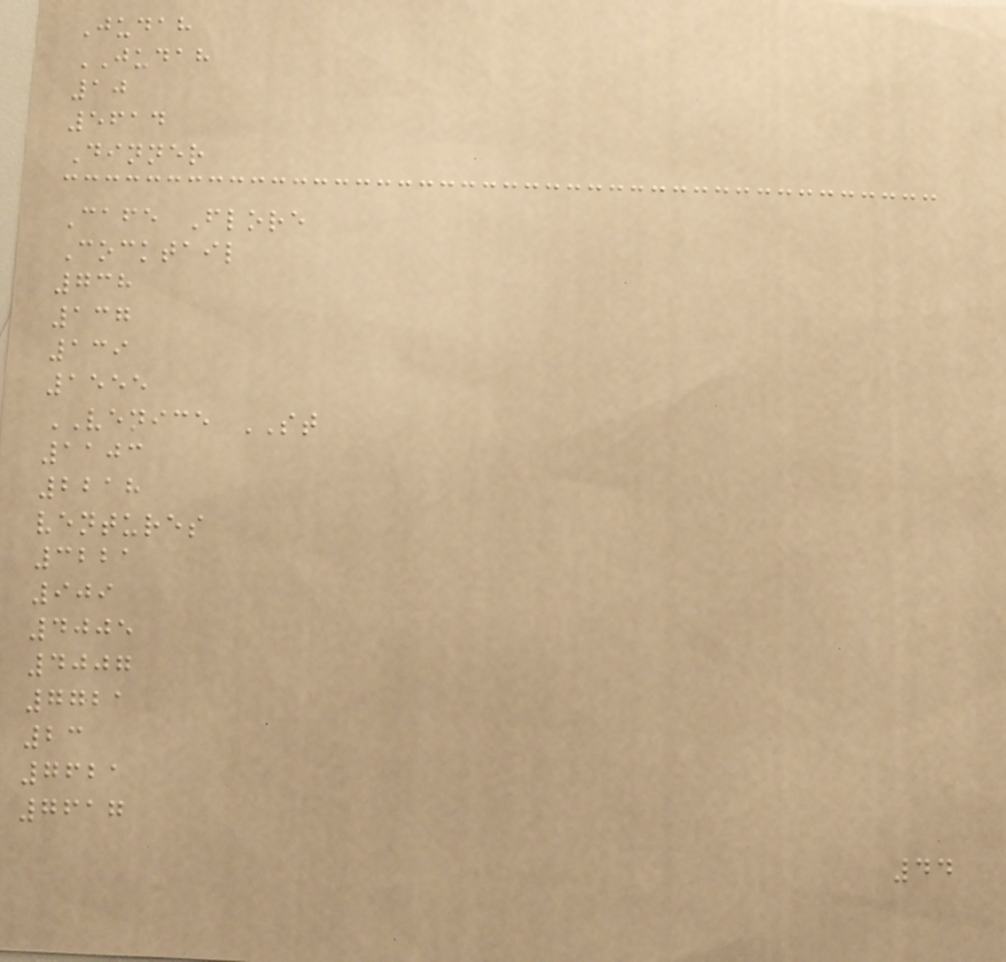Judah
JUDAH
10
5614
Dinner
Cafe Flore
Cocktail
738
137
139
1555
VENICE ST
1103
2218
ventures
3221
909
4005
4007
7721
23
7621
7617
44
